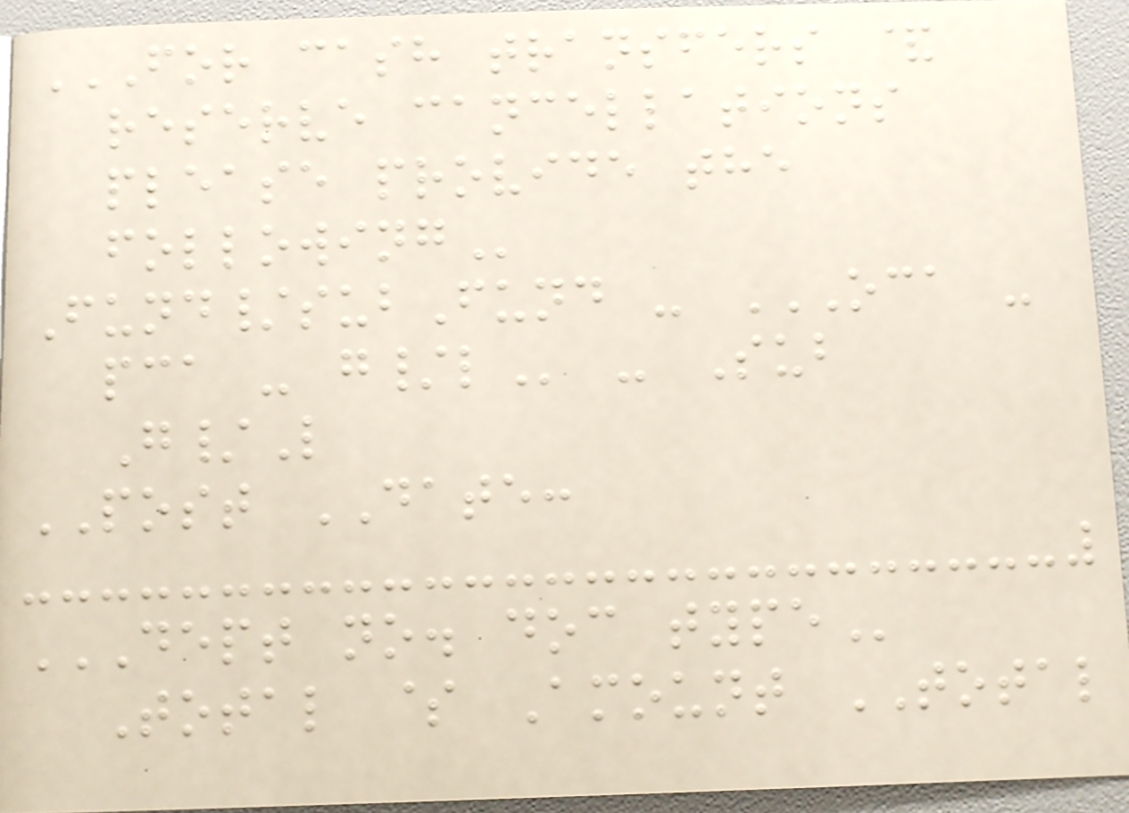FOR CASH TRANSFERS &
RESERVE CANCELLATIONS
PLEASE PROVIDE THE
FOLLOWING
Fund/subFund - OCA -
PCA - G/L - Sub
G/L
POST DATE:
DEPT NO. DOC TYPE
Total $ Amount TOTAL
